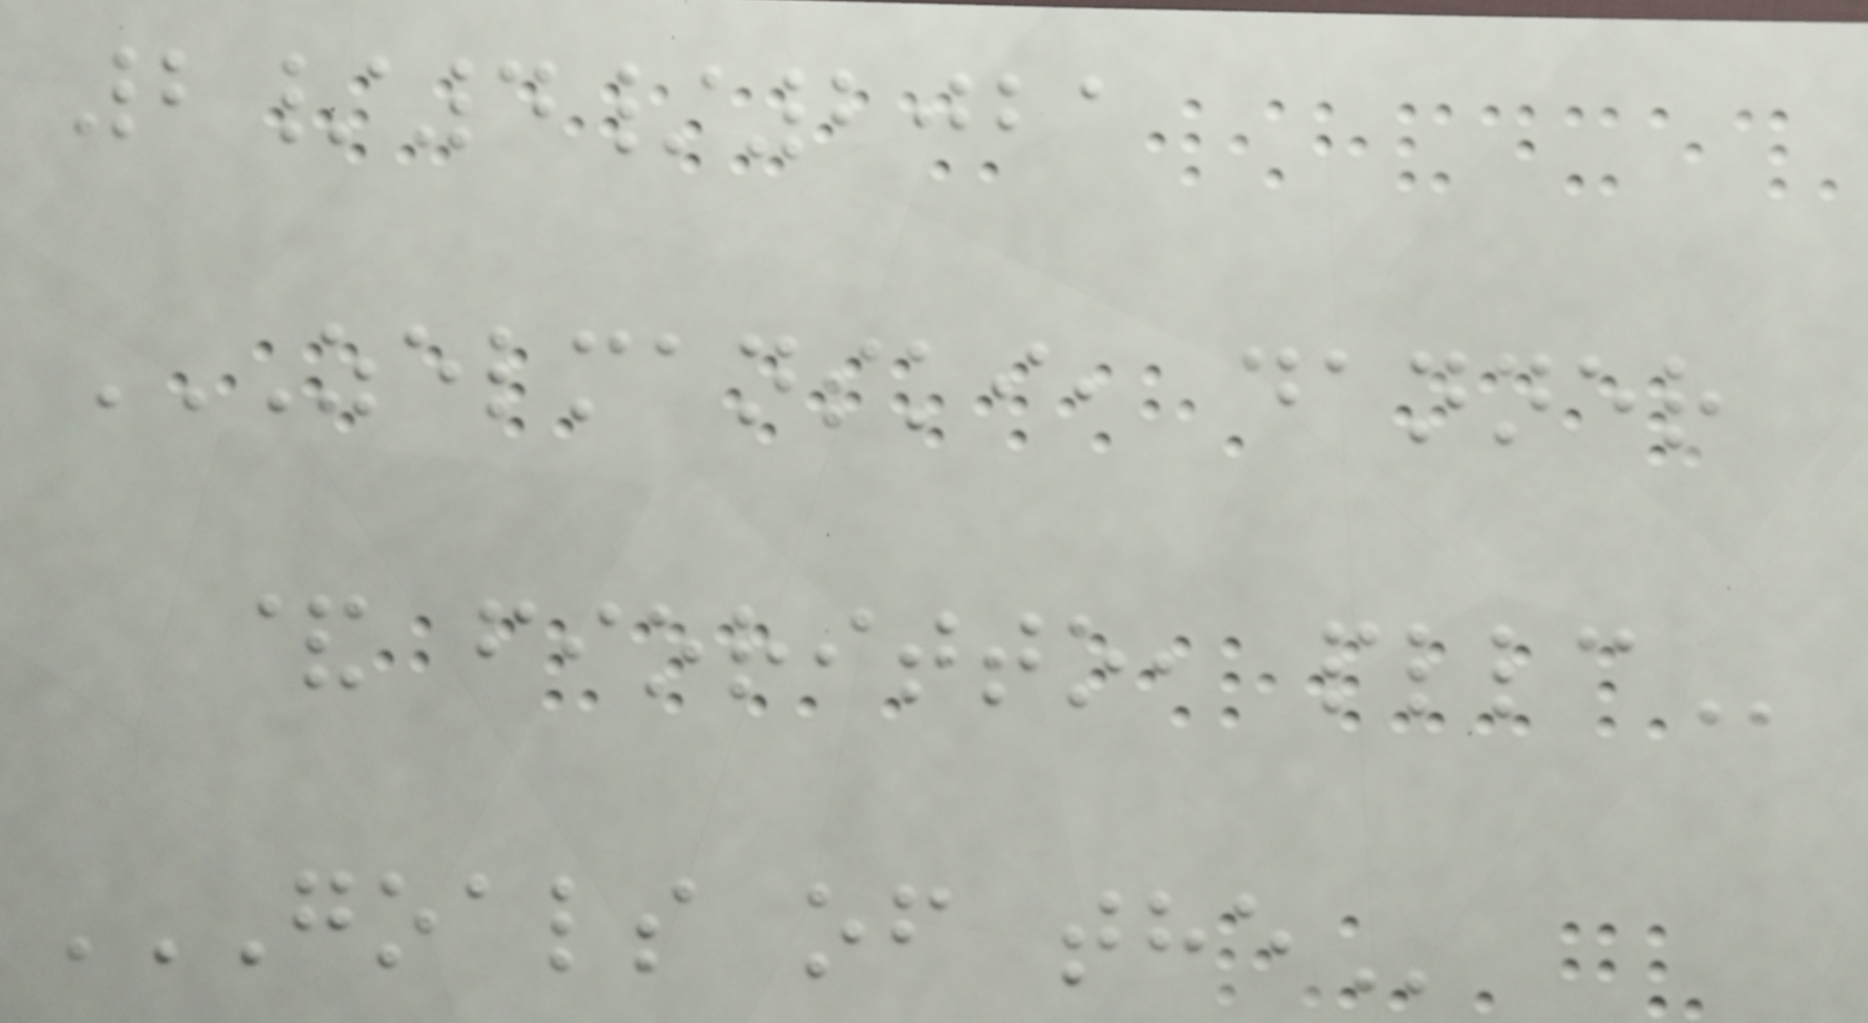2/4/2021
ZELMANSKI, DANNER
& FIORITTO, PLLC
GOALS OF THE
